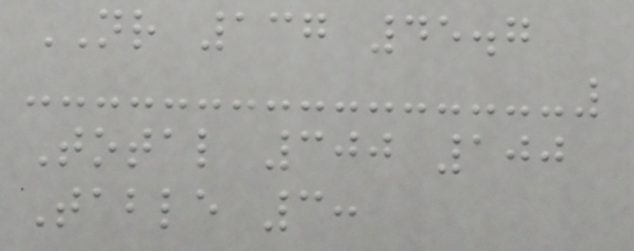NR 137 45.7
Total 300 100
Table 3:
